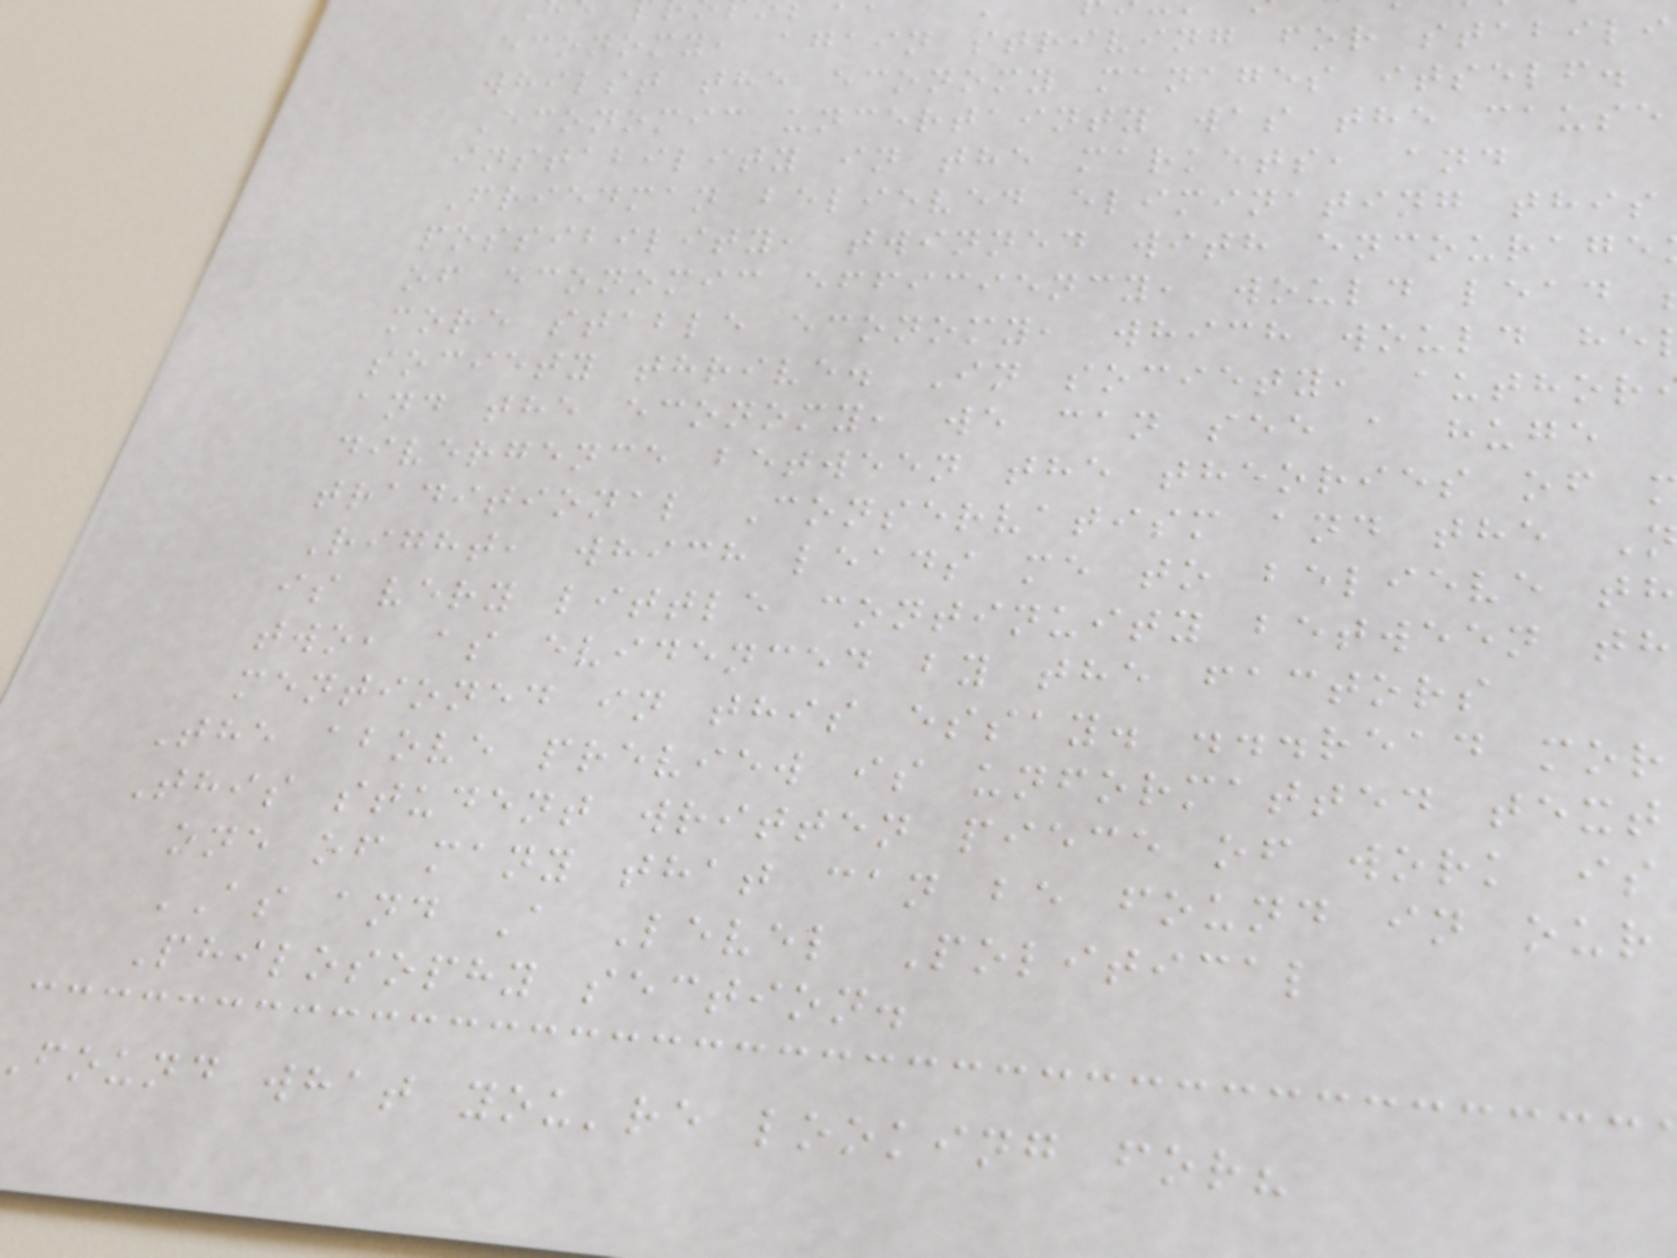economy, again striving for stabili
whilst the economy manages itself.
Economic uncertainty was the cause
instability in the markets, and
Friedman believed eliminating this
possibility, twinned with encourage
of economic efficiency, would lead
more stable economy, which would he
society thrive. In society, author
and the economy, we can see a huge
divergence between the theories of
traditional Conservatism and the N
Right, which leads me to believe th
is very little continuity between th
two, as evidenced by the factors
mentioned in this essay. ...read mor
The above preview is unformatted text
This student written piece of work is
one of many that can be found in our
AS and A Level Political
Philosophy section.
found what you're looking for?
